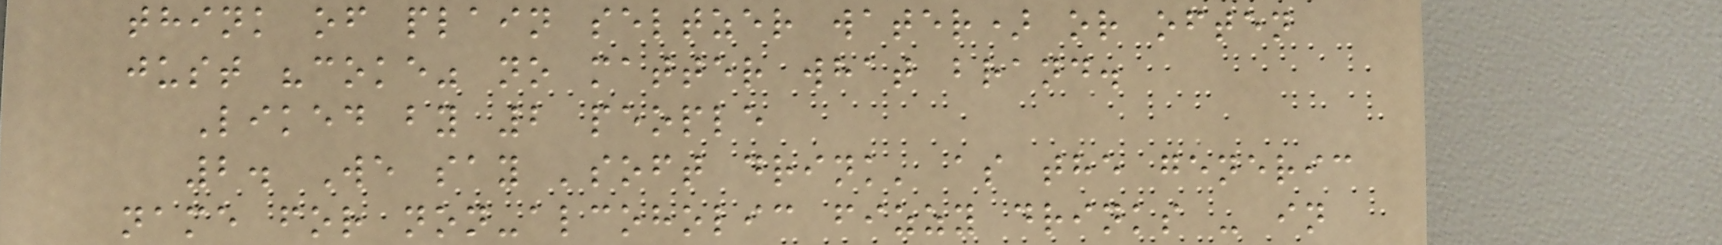think of plain seltzer water) or often
just "coke" no matter what brand.
Liked by 2 people
2. We say 'soft drink' as the generic
name for non-alcoholic fizzy drinks - in
